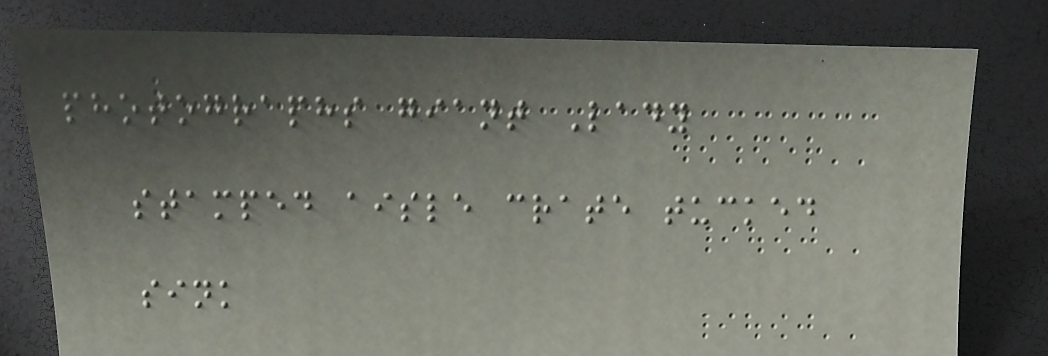photographs giant Lady
stamped aisle crate tucked
sink
